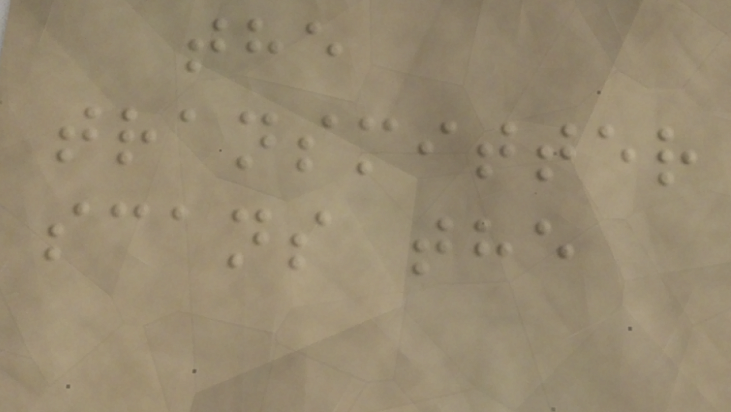the
transmitter
scans the
